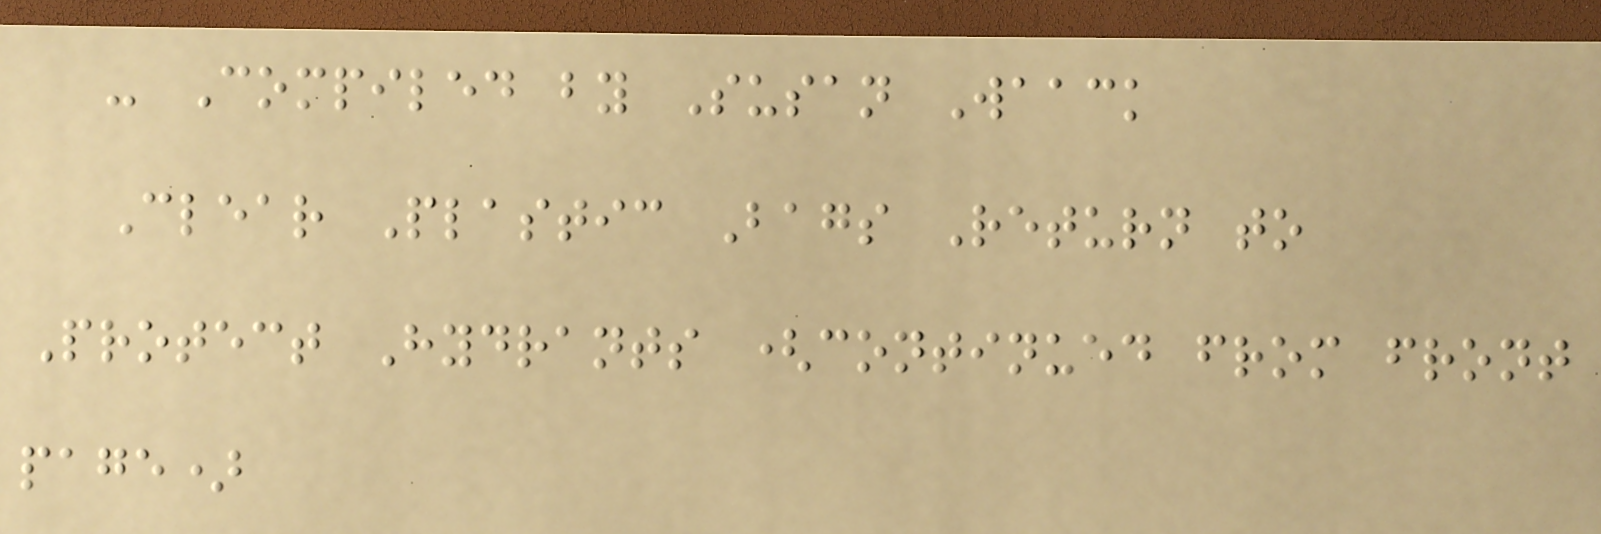- Compiled by Susan Waack
Clear Plastic Bags Return to
Protect Hydrants (continued from front
page)
